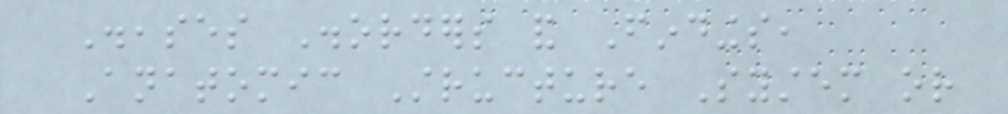Diseases Disorders and Findings,
Anatomic Structure System or
